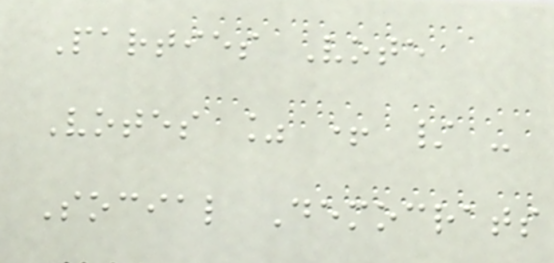Parties Vote
Votes % + / -
Social Democrats
